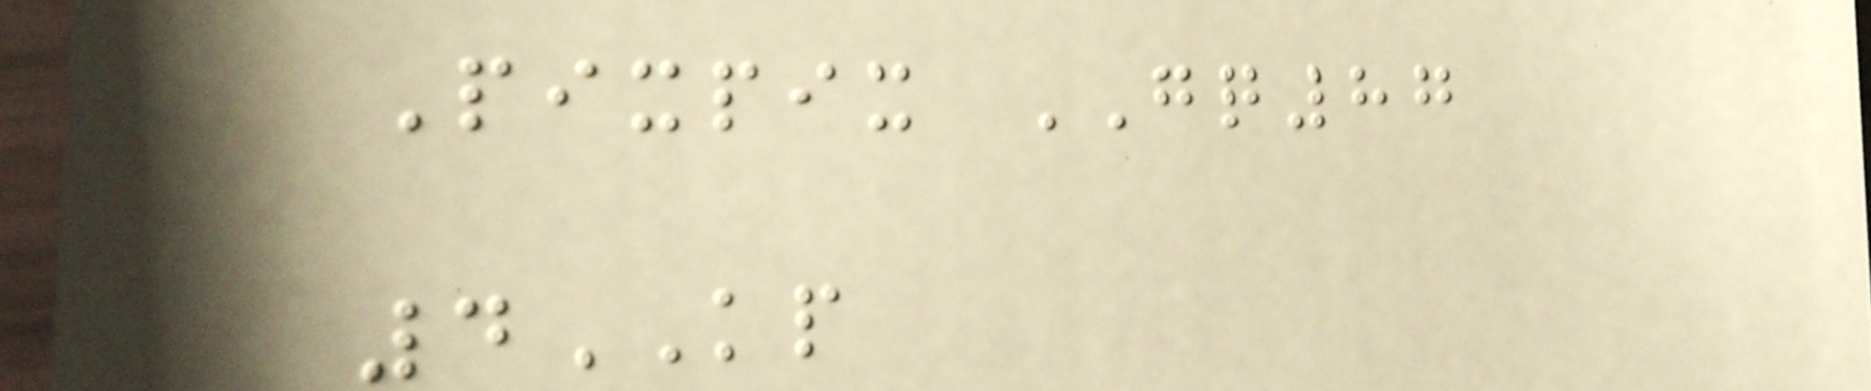Pixpix GQ87
4KP
